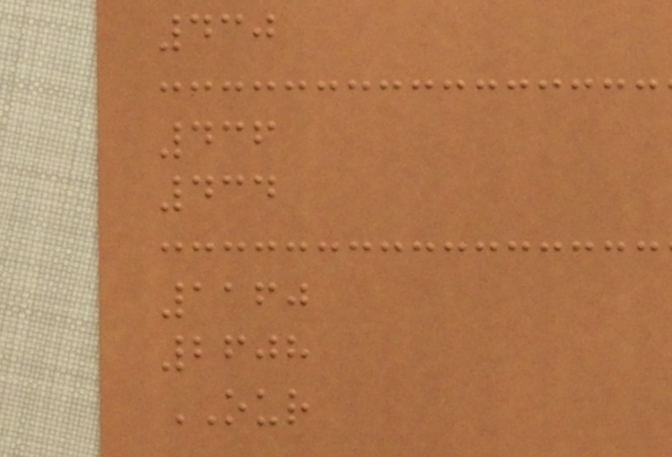430
436
434
1160
2608
OUR
